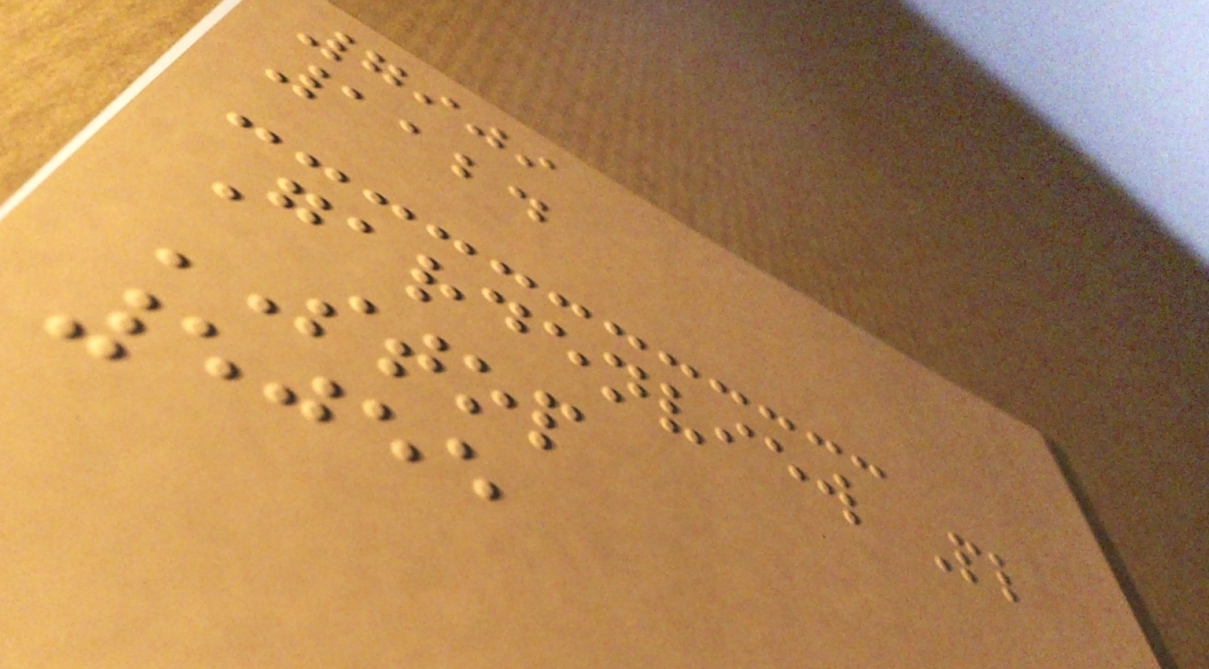7909
1124
Gardenview Pl
STOP
5055
